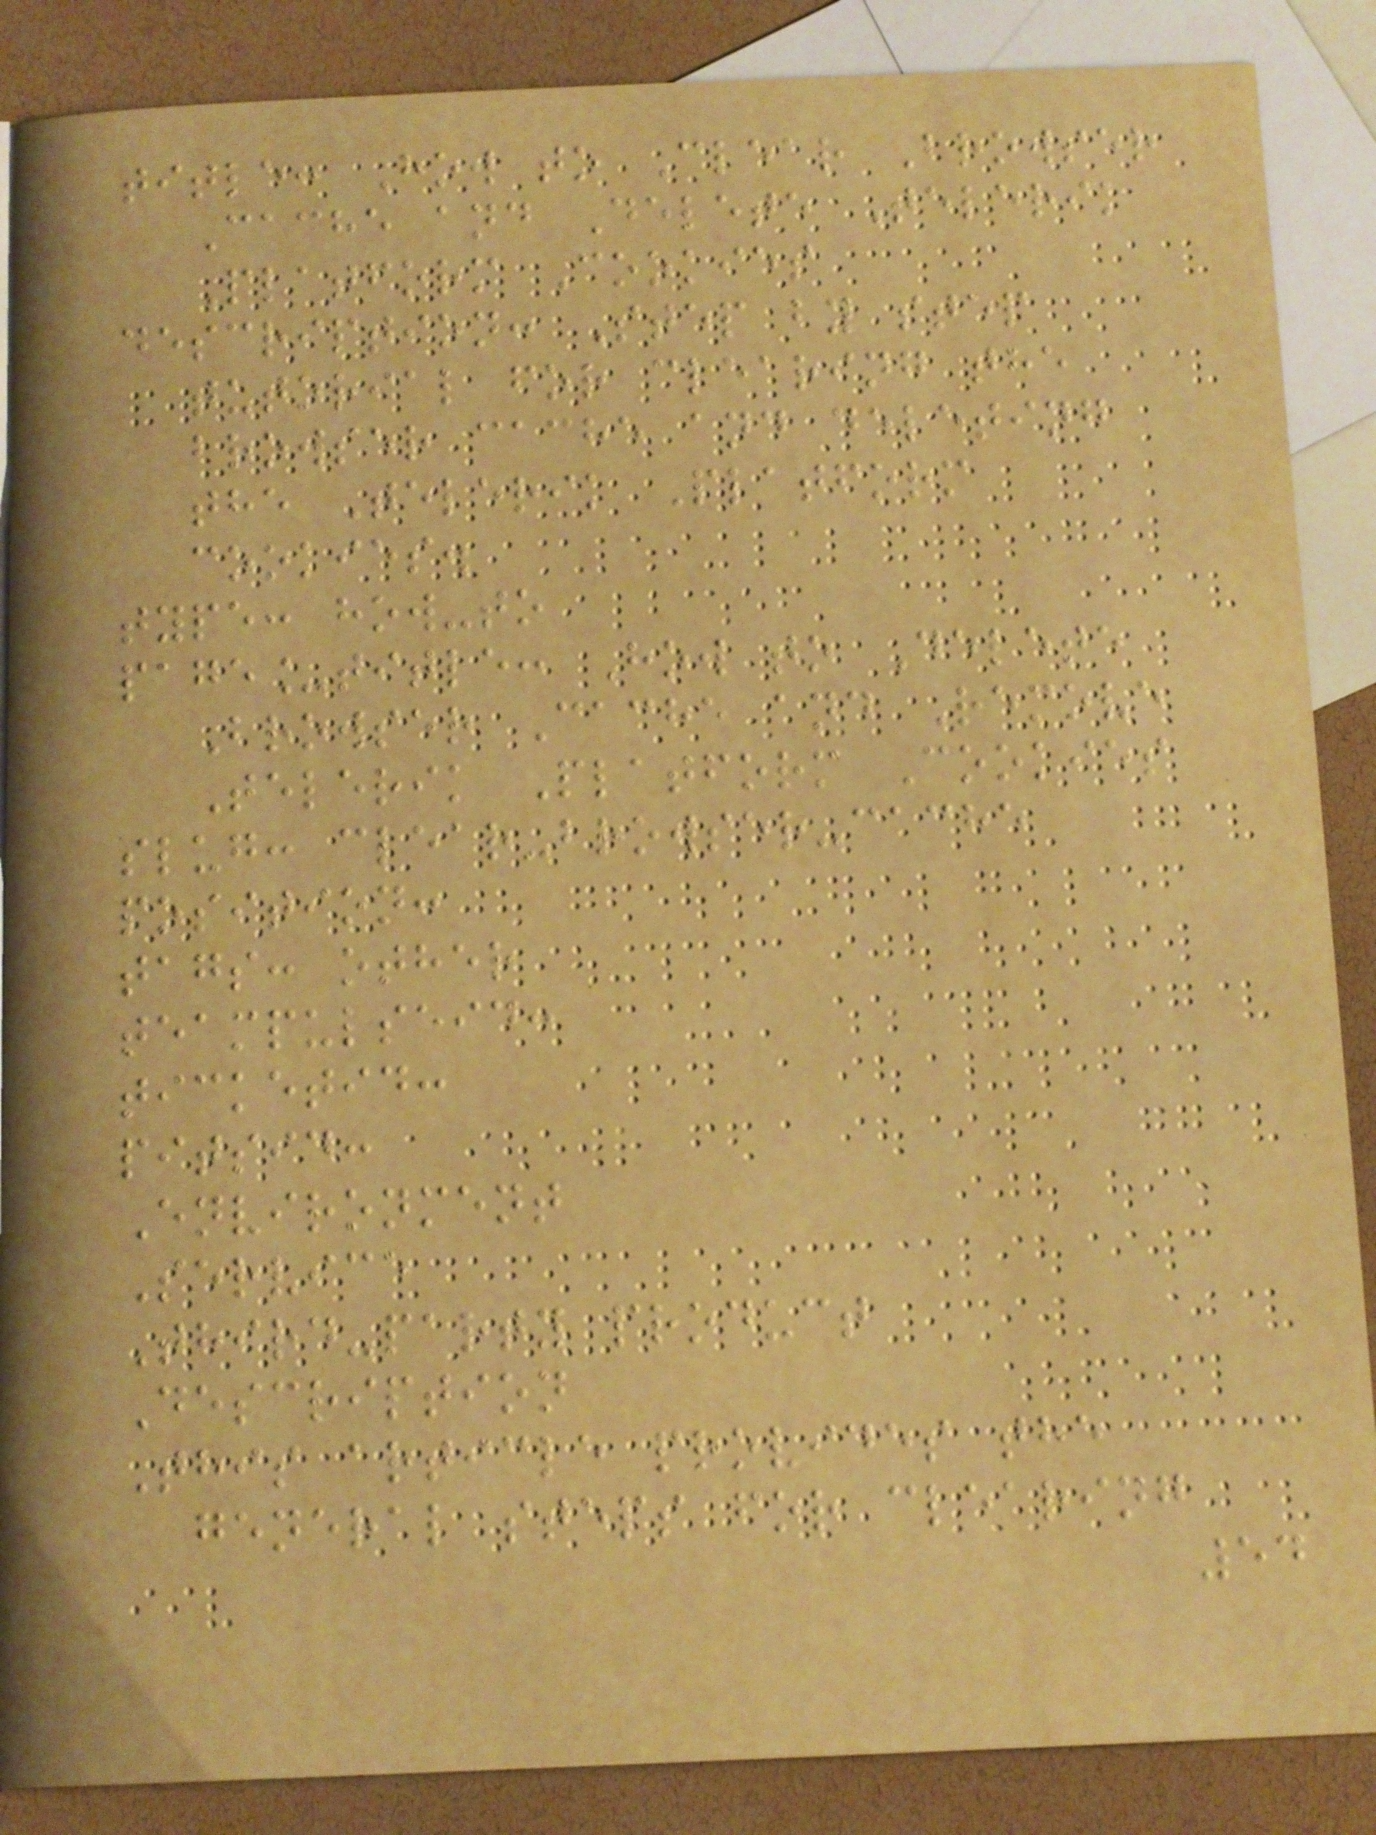title: How to Clear Browser
Cache and Delete Telerik
Platform Cookies
description: Step by step
tutorial for clearing the
browser cache and deleting
the Telerik Platform
cookies.
type: how-to
page_title: How to Delete
Browser Cache and Remove
Telerik Platform Cookies
slug: clear-browser-cache
position:
tags: other
teampulseid:
ticketid:
pitsid:
Environment
Service
Third-party product
Description
This article provides the
general steps for clearing
54
